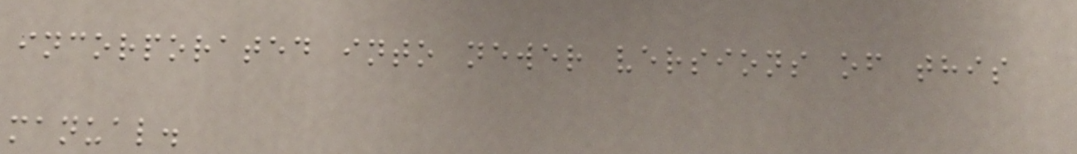incorporated into newer versions of this
manual.
